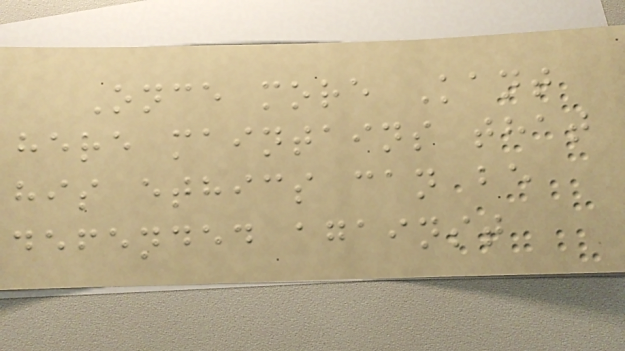Once more Kant
here maintains that
his ethics can be
defended against
